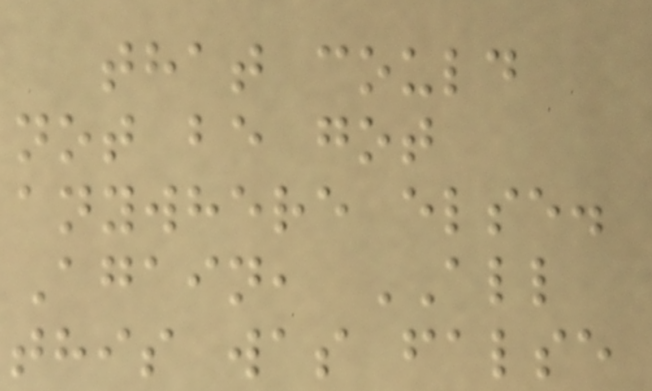that could
not be got
anywhere else.
Again, ALL
this was false
